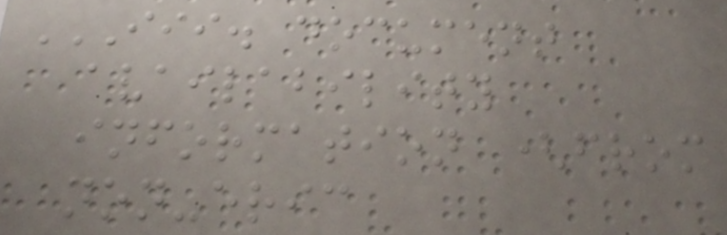III. DOCUMENT
AVAILABILITY
INFORMATION (FROM
NON-ERIC
